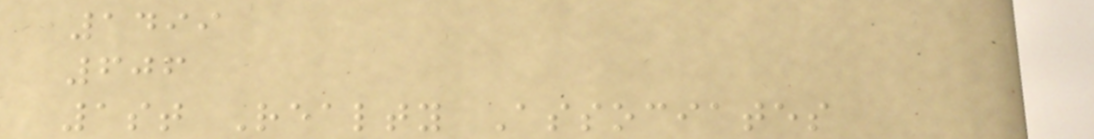1499
606
1st Realty Associates
